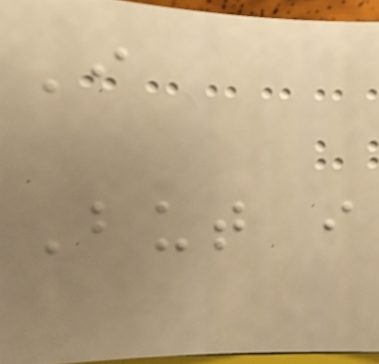I
But i
